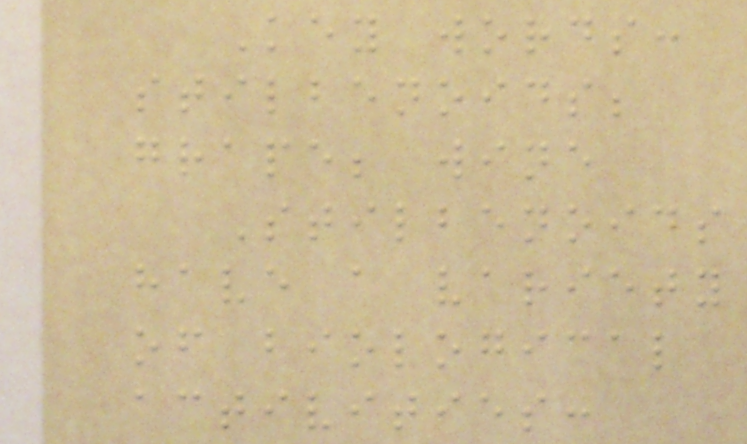Key words:
stilbenoids;
grape; wine
Stilbenoids
have a variety
of biological
activities:
